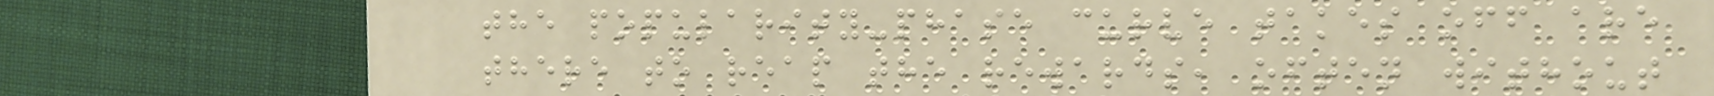the popularity-phase curve takes off are
there to reap the rewards, often without
